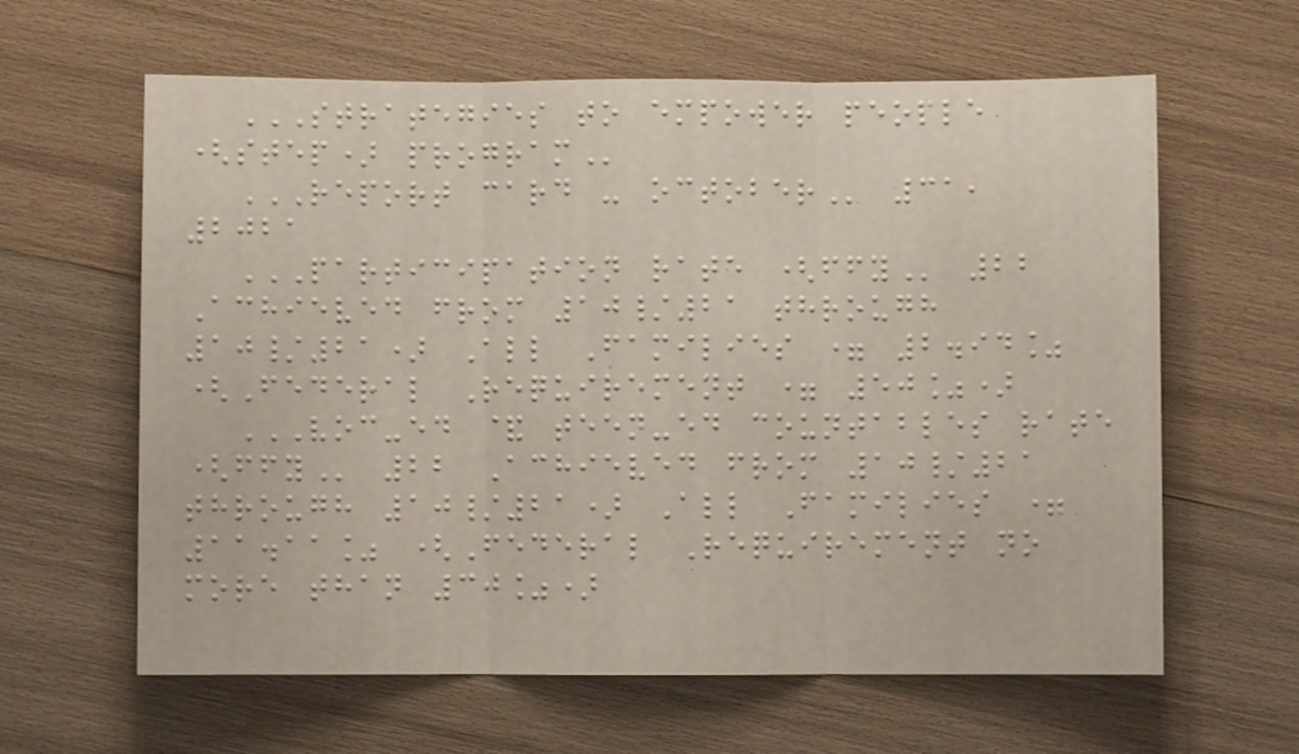STRATEGIES TO EMPOWER PEOPLE
(STEP) PROGRAM
REPORT CARD - OCTOBER 31,
2021
PARTICIPATION RATE (FFY 22
Achieved from 10/21 through
10/21) All Families = 2.94%
(Federal Requirement = 50%)
VOC-ED & TEEN-ED COUNTABLES RATE
(FFY 22 Achieved from 10/21
through 10/21) All Families =
11.11% (Federal Requirement no
more than 30%)
